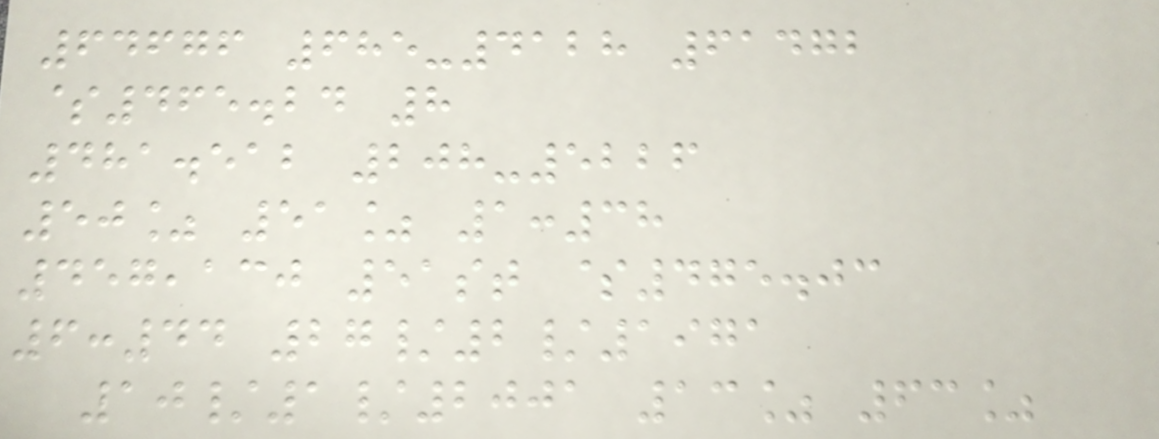64676 685-4128 61472
$465.24 8
481.512 208-5226
50% 51% 1:38
457,130 51st $475.03
6:44 27/2/1971
10/1/2001 13% 63%
